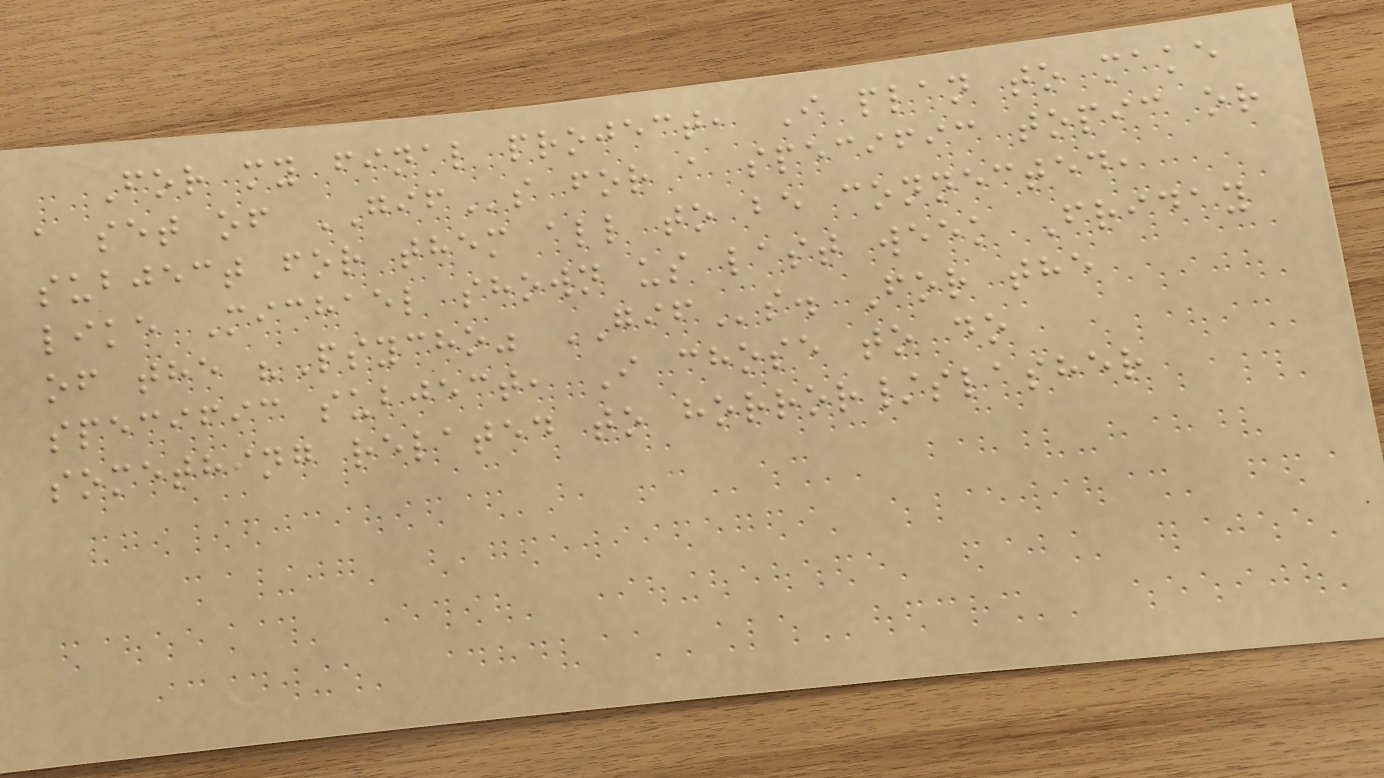For my final project, I plan to make
a set of GIFs for a specific topic or
subject for them all to be connected,
like Michael shown us last week Friday
of the "Psycho" GIFs. For the
specific subject, I chose to do
something related to horror/slasher
